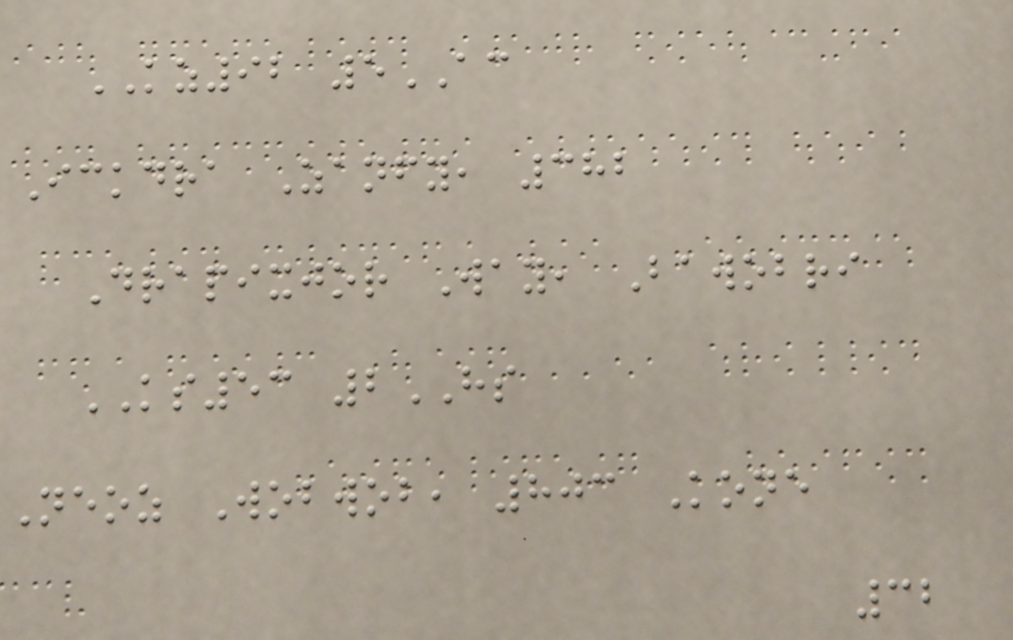KZ92 5AC
Ickdra Zanfy, 382
Drapixjor Way, Bawobri
KS53 2HS
Neoz Wobwob, 803 Kone
32
